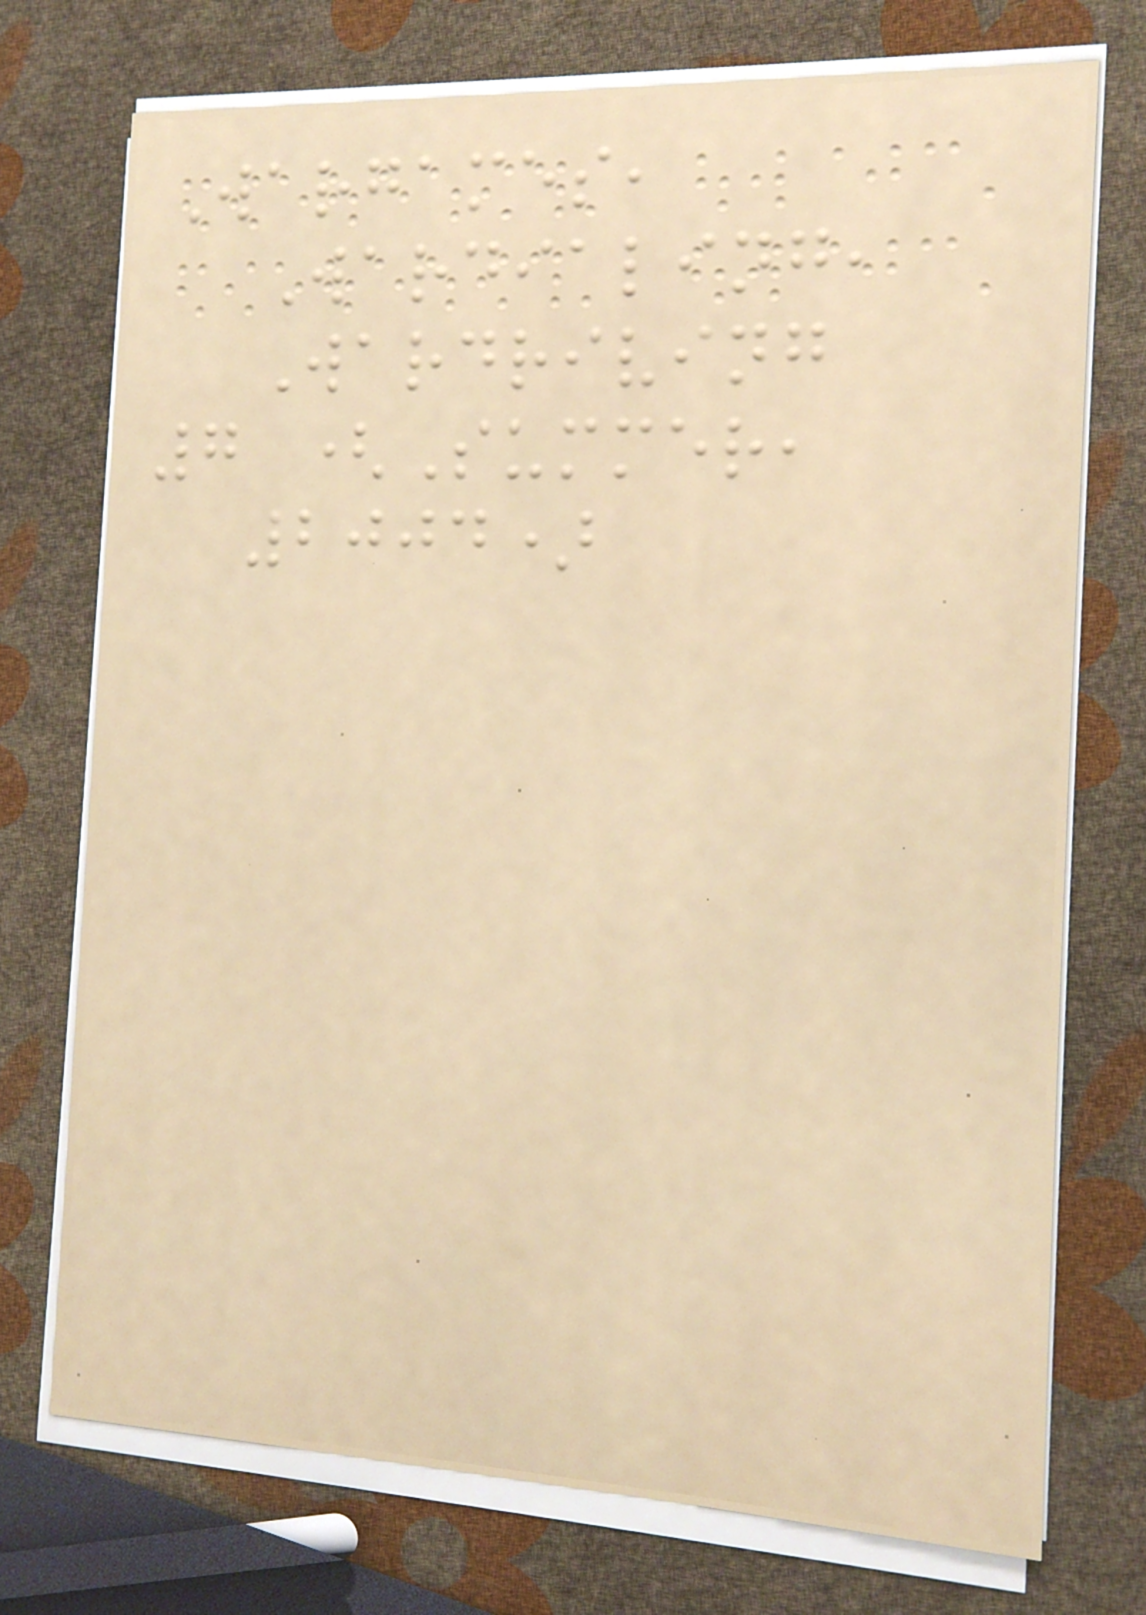Wargames,
Wardialing,
Wardriving
7 (Summer,
2004)
